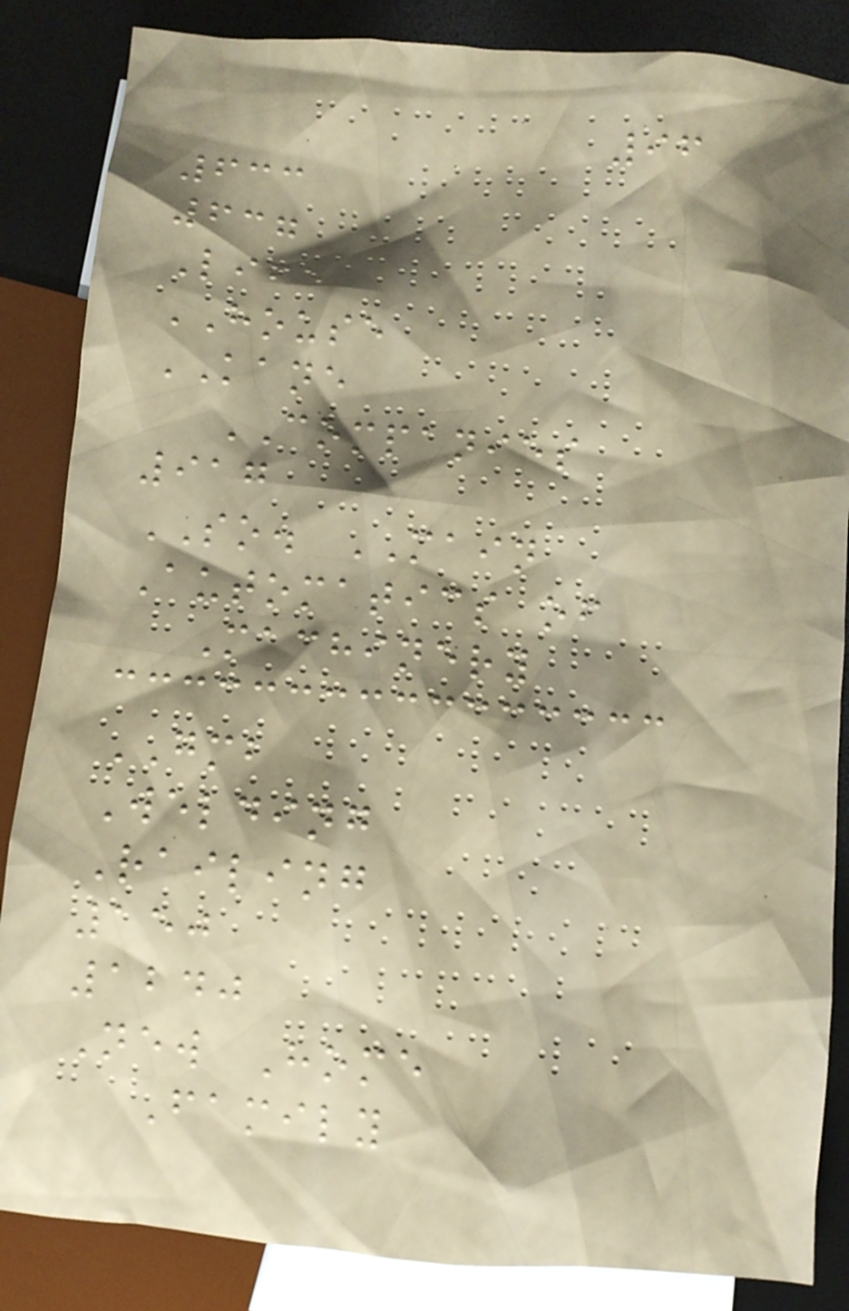96
633
637
Life
HOUSE
KANE
COMPANIES
917
SO. MAIN
Automatics of
Machinery
GMB
Welding
Railing
150
1240
New Home
Family
